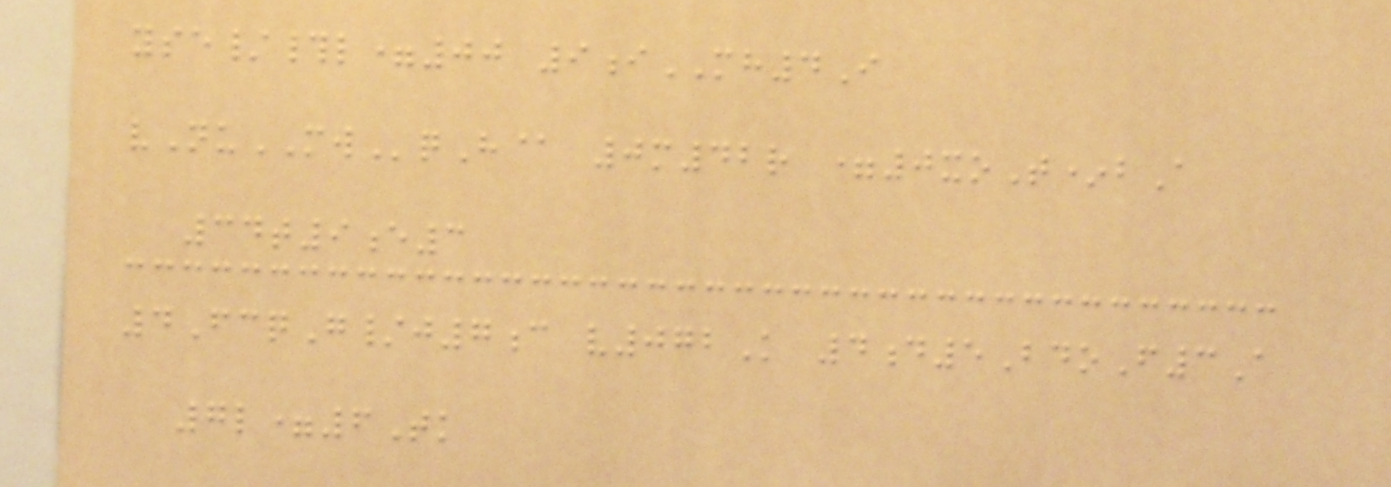yse/#l=00 9iMH4I
vNuMWqH@ 0m42r =0xoT*bA
34t9e3
4FcqG/j7c v072K 4d5BdoF3A
7l=6Tk
